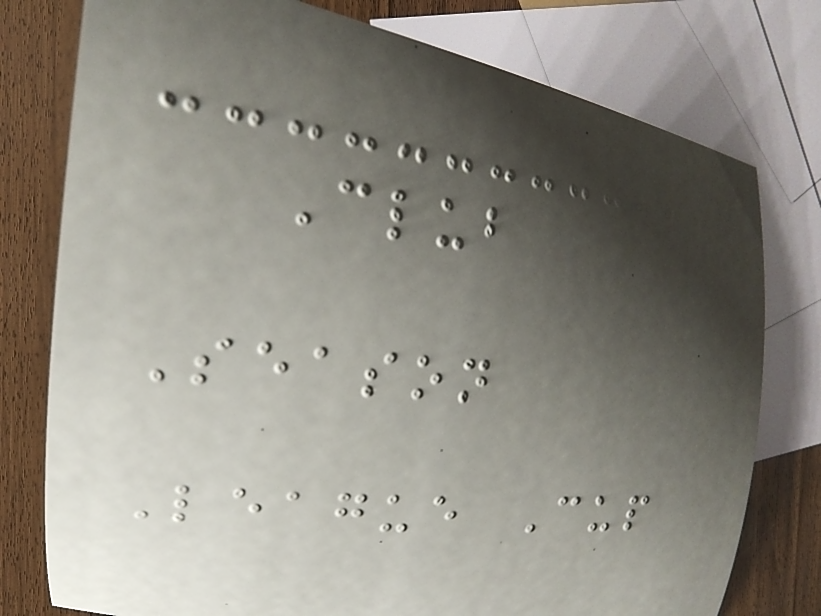Club
Season
League Cup
